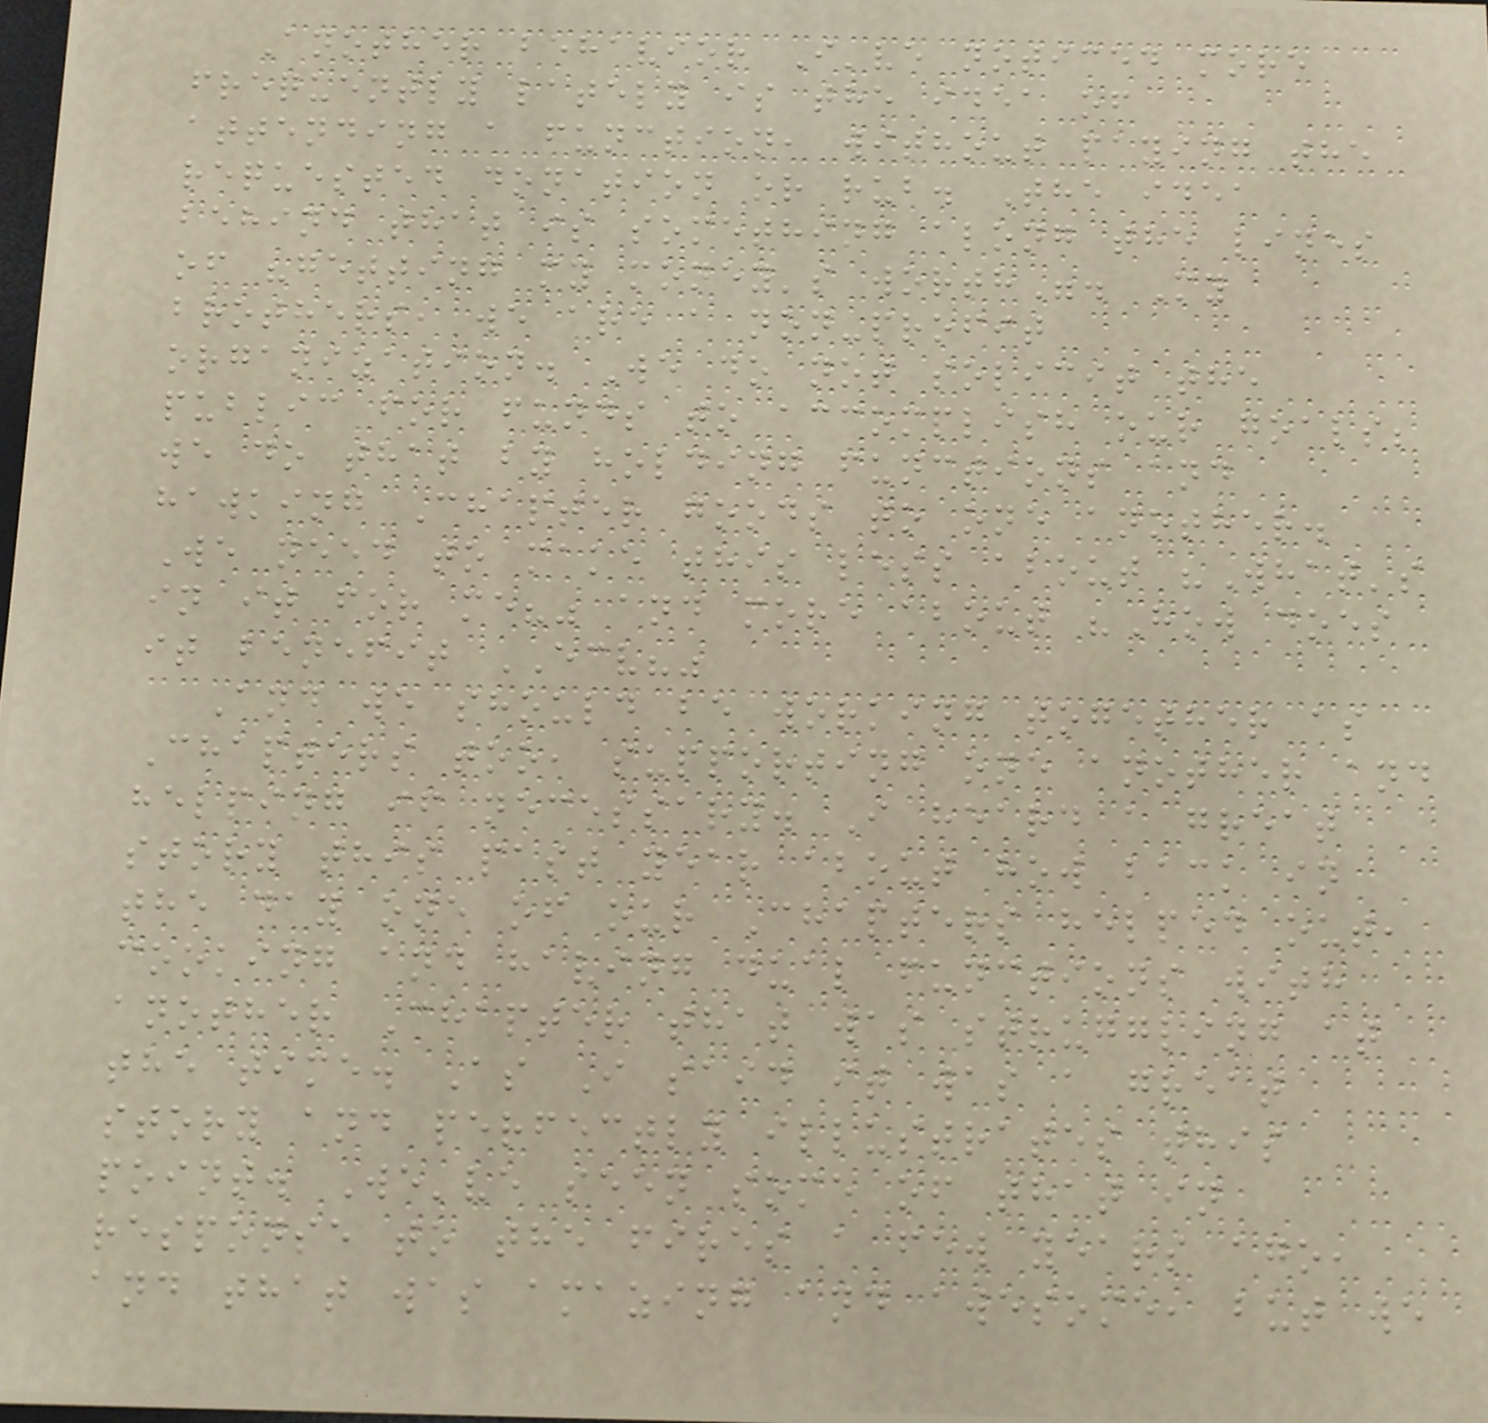Another behavior I've noticed more
frequently lately is the idea of
attending a function, without paying the
requested donation or rub. The idea
behind that is something along the lines
of "getting my money's worth". My
brothers, we are a non-profit
organization. We do not solicit the
public for funds to accomplish our goals;
we do that by holding functions and
hawking Chapter goods to one another.
We need to make this less about "What's
in it for me?" and more about "How does
it benefit ECV?"
And we should be working together as
Chapters too, supporting one another and
helping if necessary. I heard a great
story this past year about how back in
the day one of our Chapters helped out,
cooking and having dual functions with
another Chapter that was struggling at
the time. As I said it was a great
story and perfectly illustrates this
point. We've seen some of that in
response to the fires a few years ago,
and that was amazing and awesome, but we
